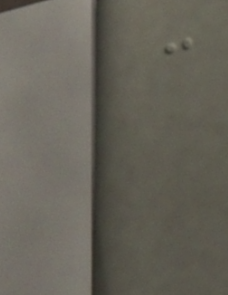-
